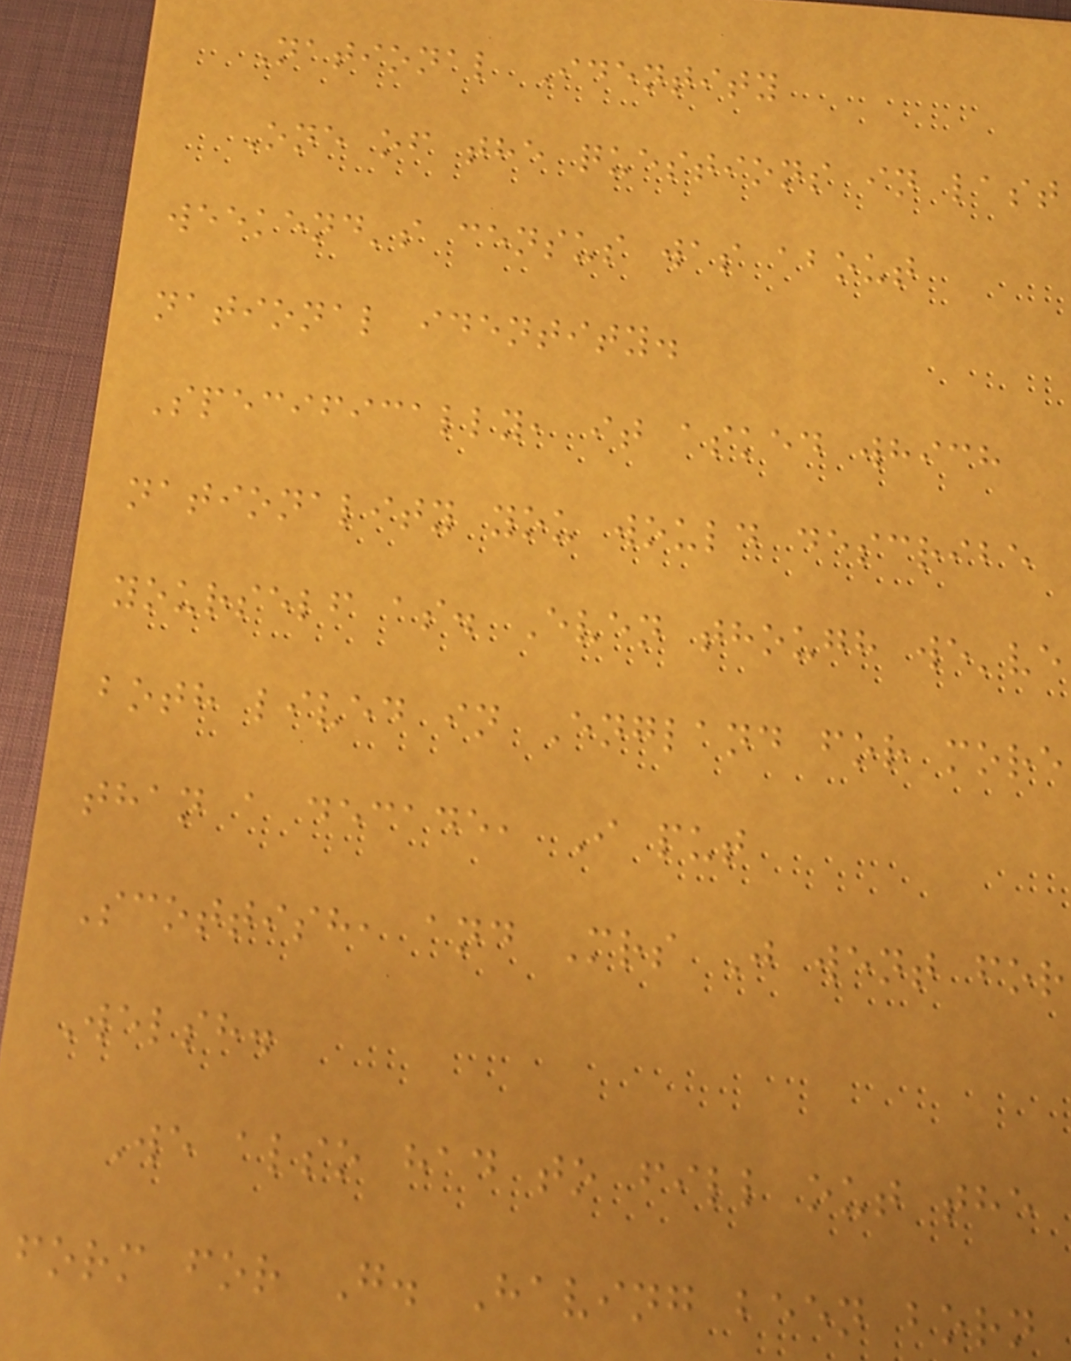National Identity
One of the questions in last
weekend's census was about
national identity.
Specifically, it asked which
nationality you would describe
yourself as. Even though we've
both lived in England for more
than a decade, I put
Scottish, and Mrs J went for
Welsh.
We also had to fill out the
form for G. Having been born
